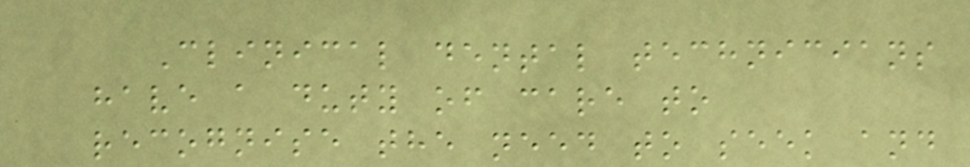Clinical dental technicians
have a duty of care to
recognise the need to seek and
